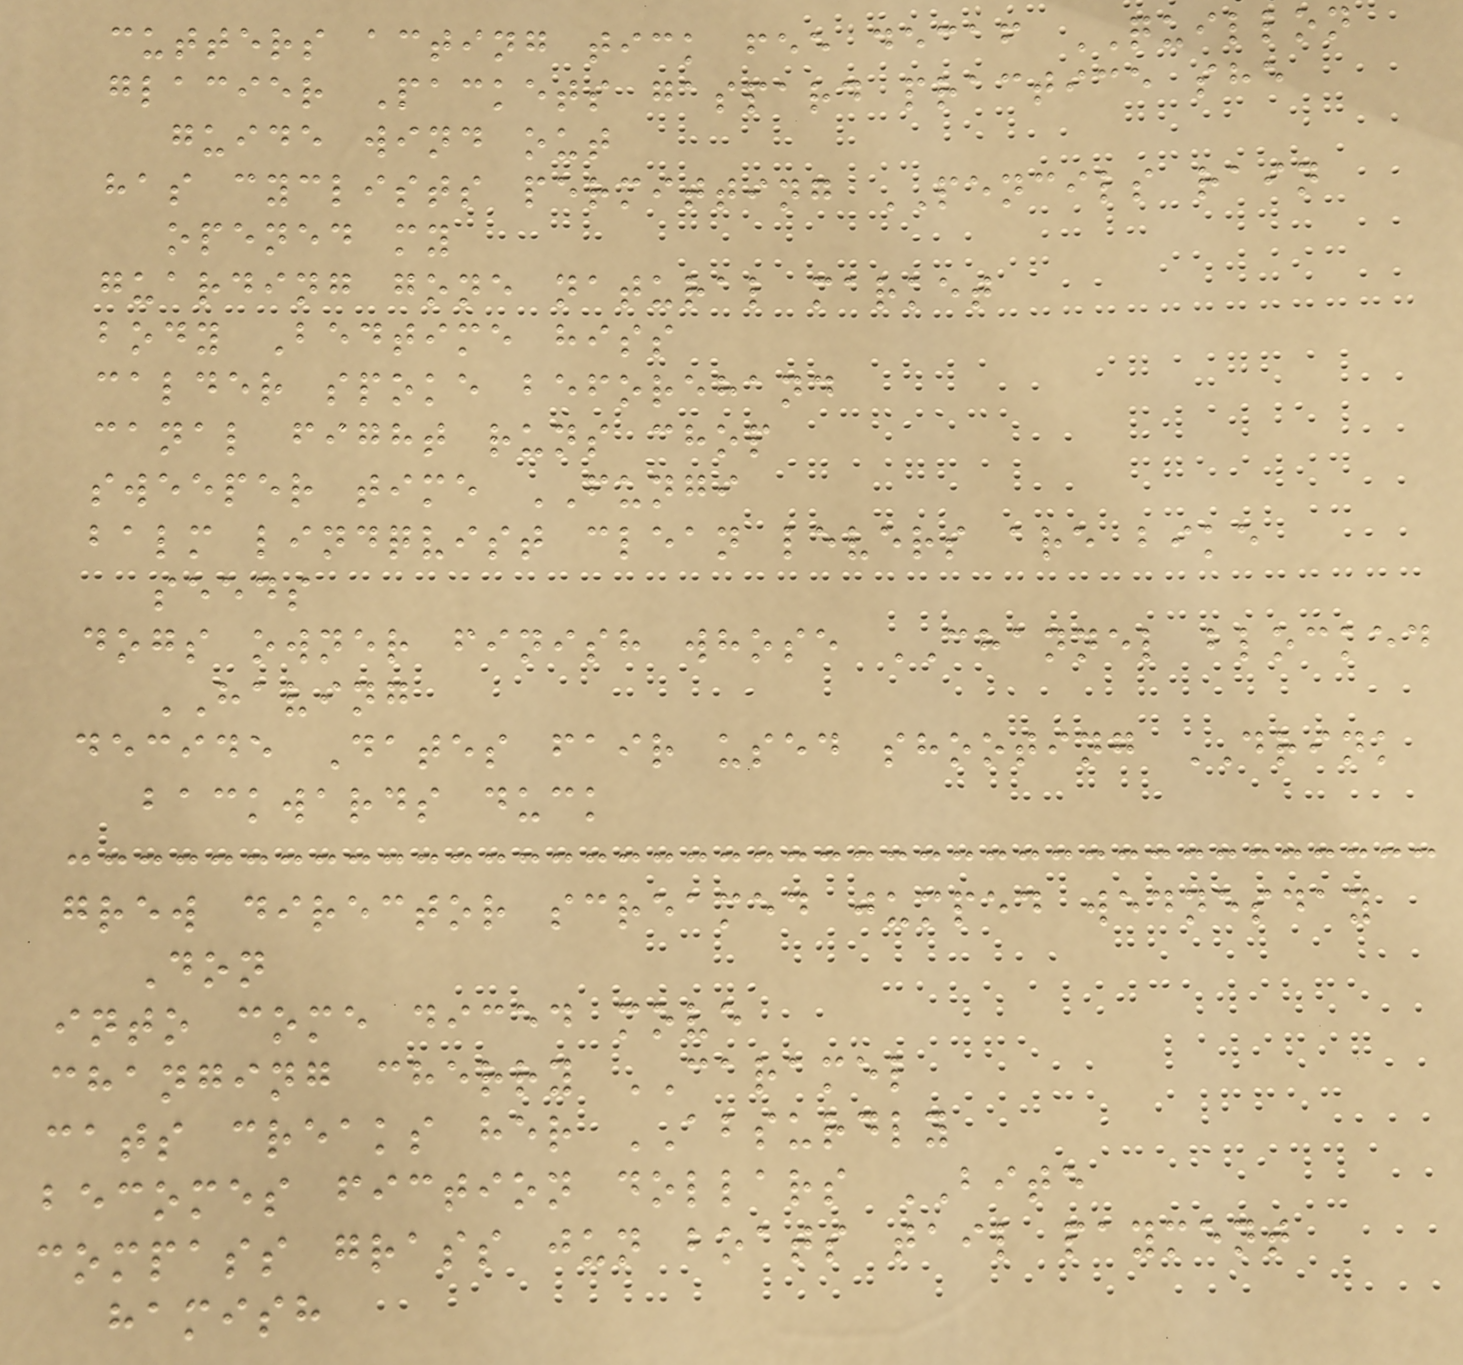cutters acting tick fee decaf QUILLON
glacier Packets gaspard practice she
guide wind out
has cyclists permitting PENCILS rain
opened my
guarding gone natural market
body Bedtime hiss
calder spoke beforehand
canal fight runs chop
sweeper time FUNGI
balm lindqvist clean levers are bike
seeds
dogs owner finish whose CHANNEL blocked
HAVING
decide Dates fair used shooting DRINK
backwards duck
grew director screamed jumped wednesday
Don
into come diced move
changing cherry CARAMEL
cats creaks her ABSURDLY
becomes fiction dollars BITE
compass grass jun boats tail payment
hamish
